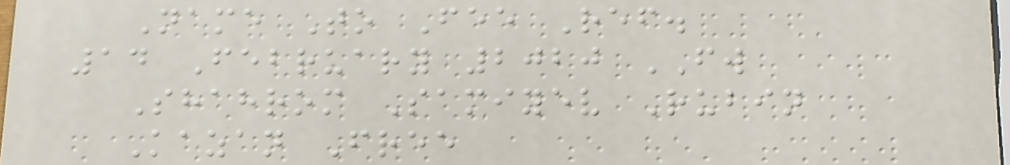Name To Fee Ref.
14 February 2020 FW
Shahrom Samiyev Rubin
Kazan Free
